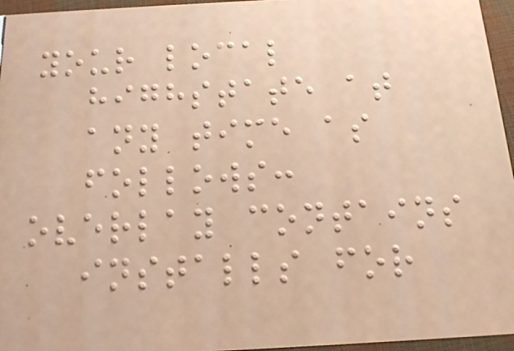your local
highstate at
any time as
follows:
overlay contains
installs for
